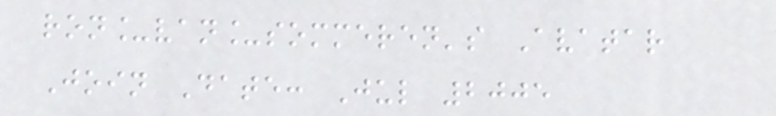ron_van_sommeren's Avatar
Join Date: Jul 2005
